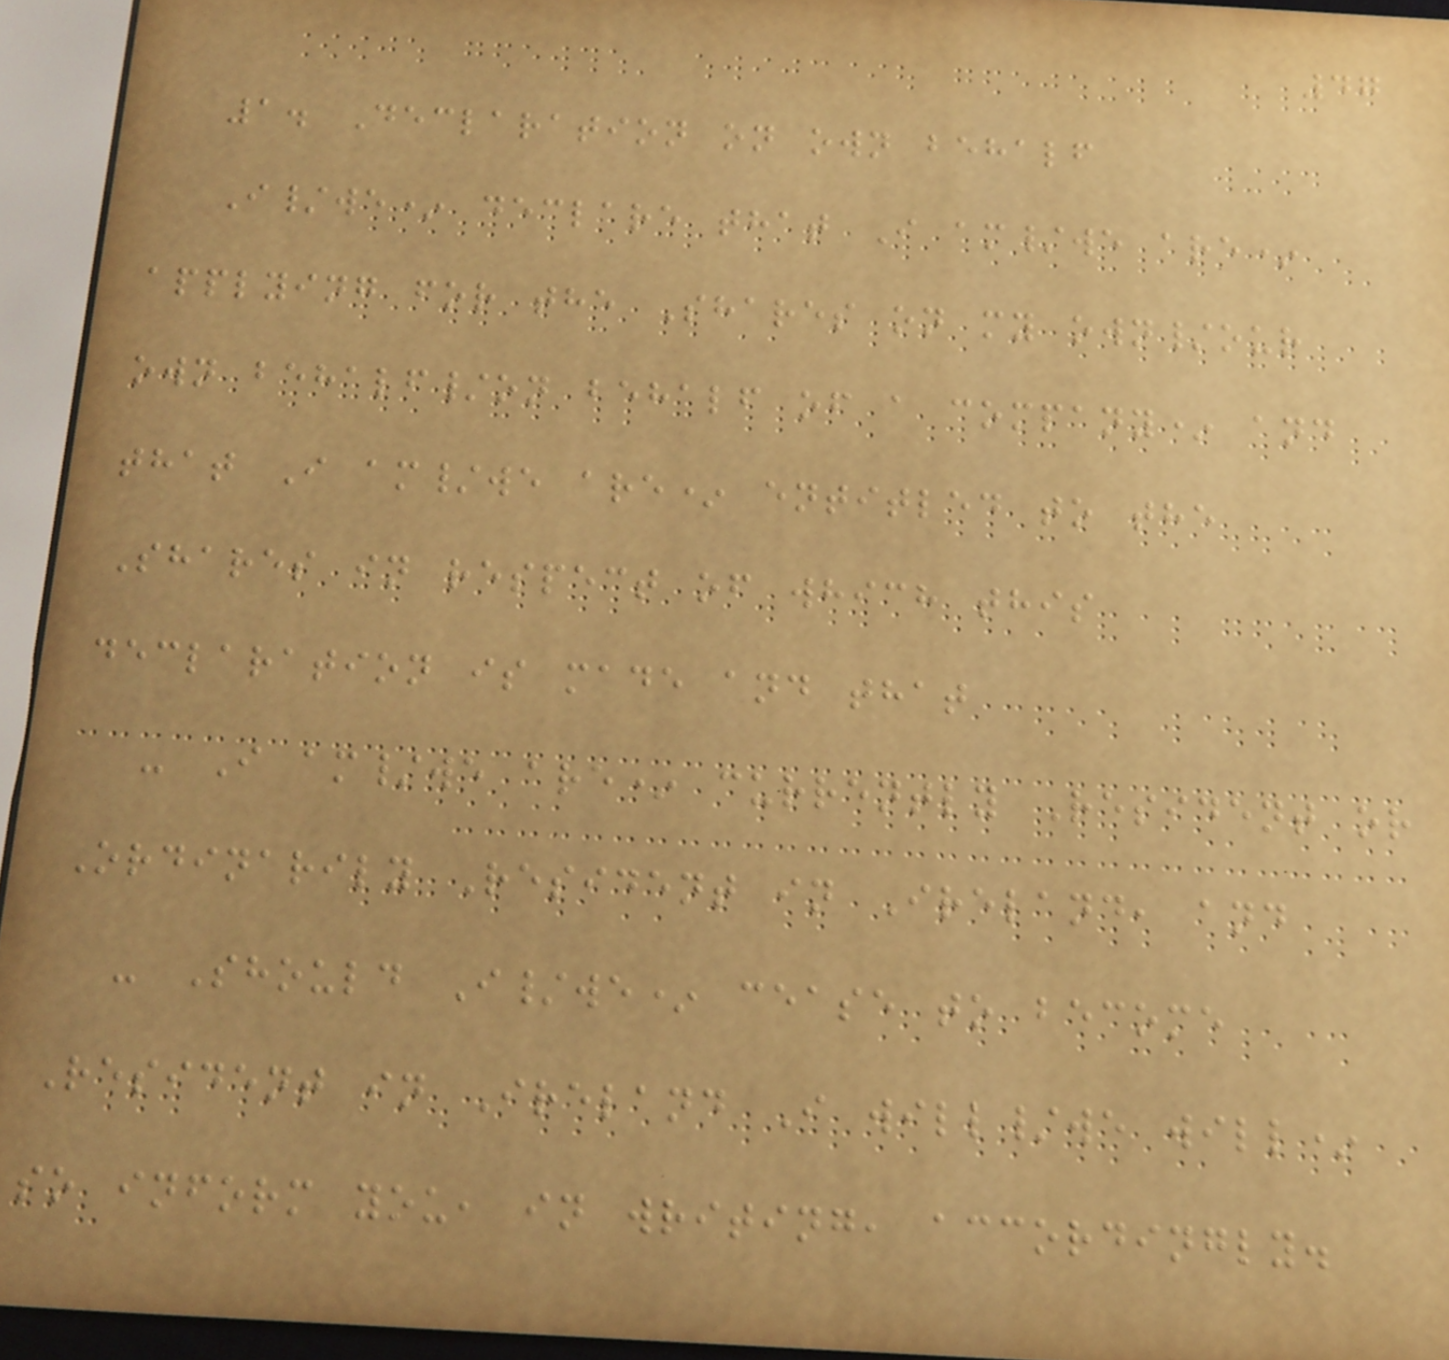47
1. Declaration on own behalf
I/we* declare that I am/we are*
applying for the Shares on my own/our
own behalf/on behalf of a company* and
that I am/we are* entitled to the
Shares in respect of which this
declaration is made and that
- I am/we are* currently Resident or
Ordinarily Resident in Ireland, and
- Should I/we* cease to become
Resident in Ireland I will/we will*
so inform you, in writing, accordingly.
